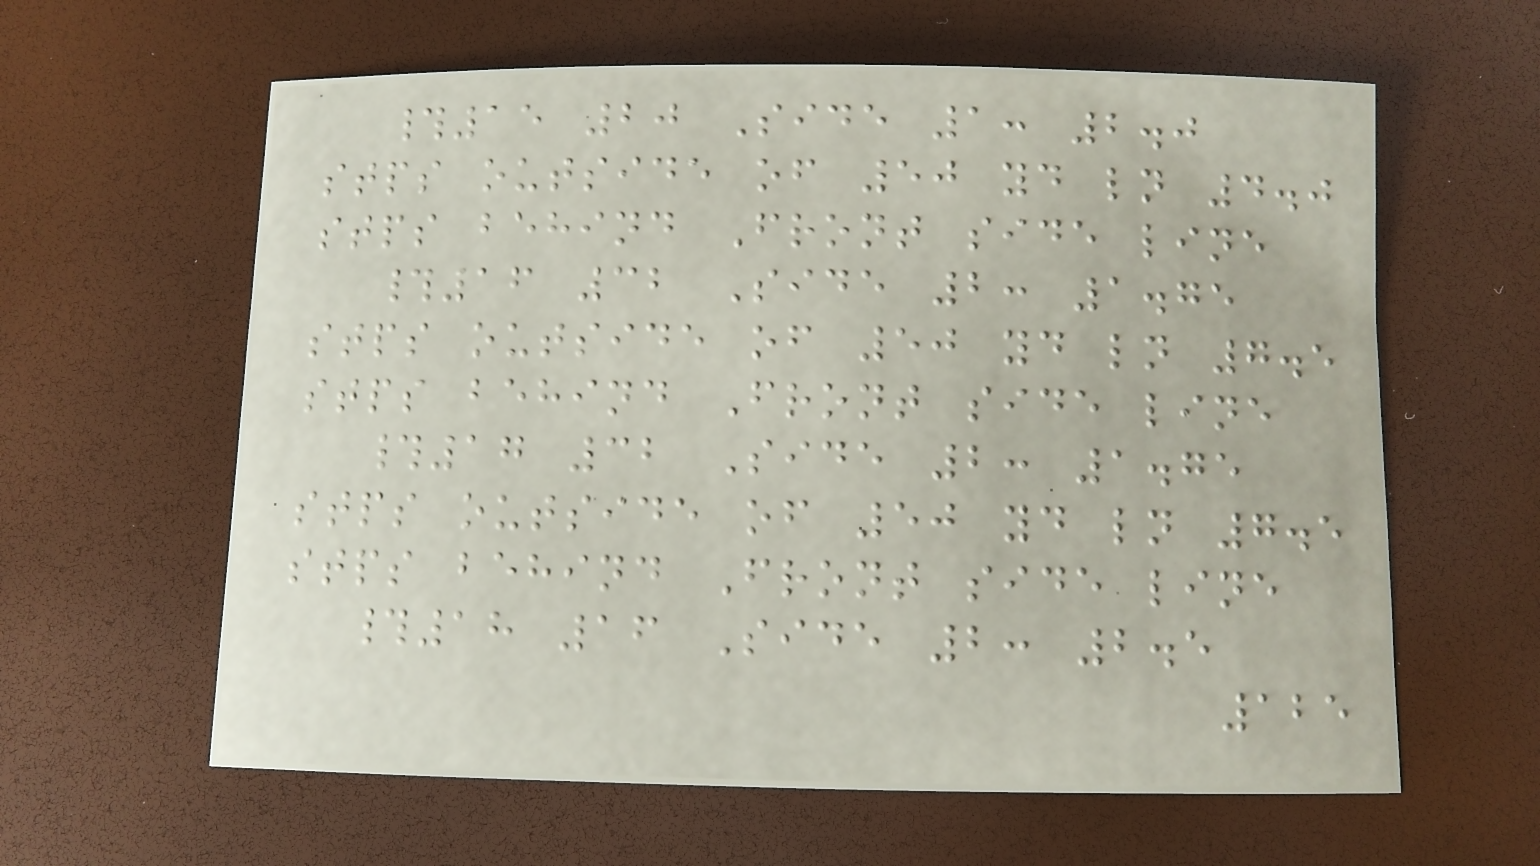#15 20 Side 1: 2.0
stps outside of 50 yd ln 4.0
stps behind Front side line
#16 32 Side 2: 1.75
stps outside of 50 yd ln 7.5
stps behind Front side line
#17 32 Side 2: 1.75
stps outside of 50 yd ln 7.5
stps behind Front side line
#18 16 Side 2: 2.5
125
